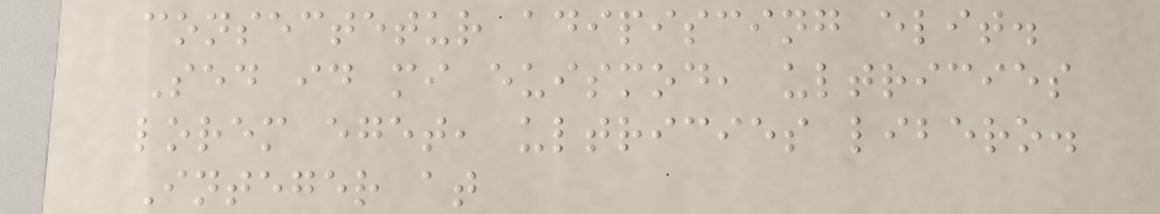consectetur adipiscing elit.
Sed id mi euismod, ultricies
lorem eget, ultricies libero.
Integer at
